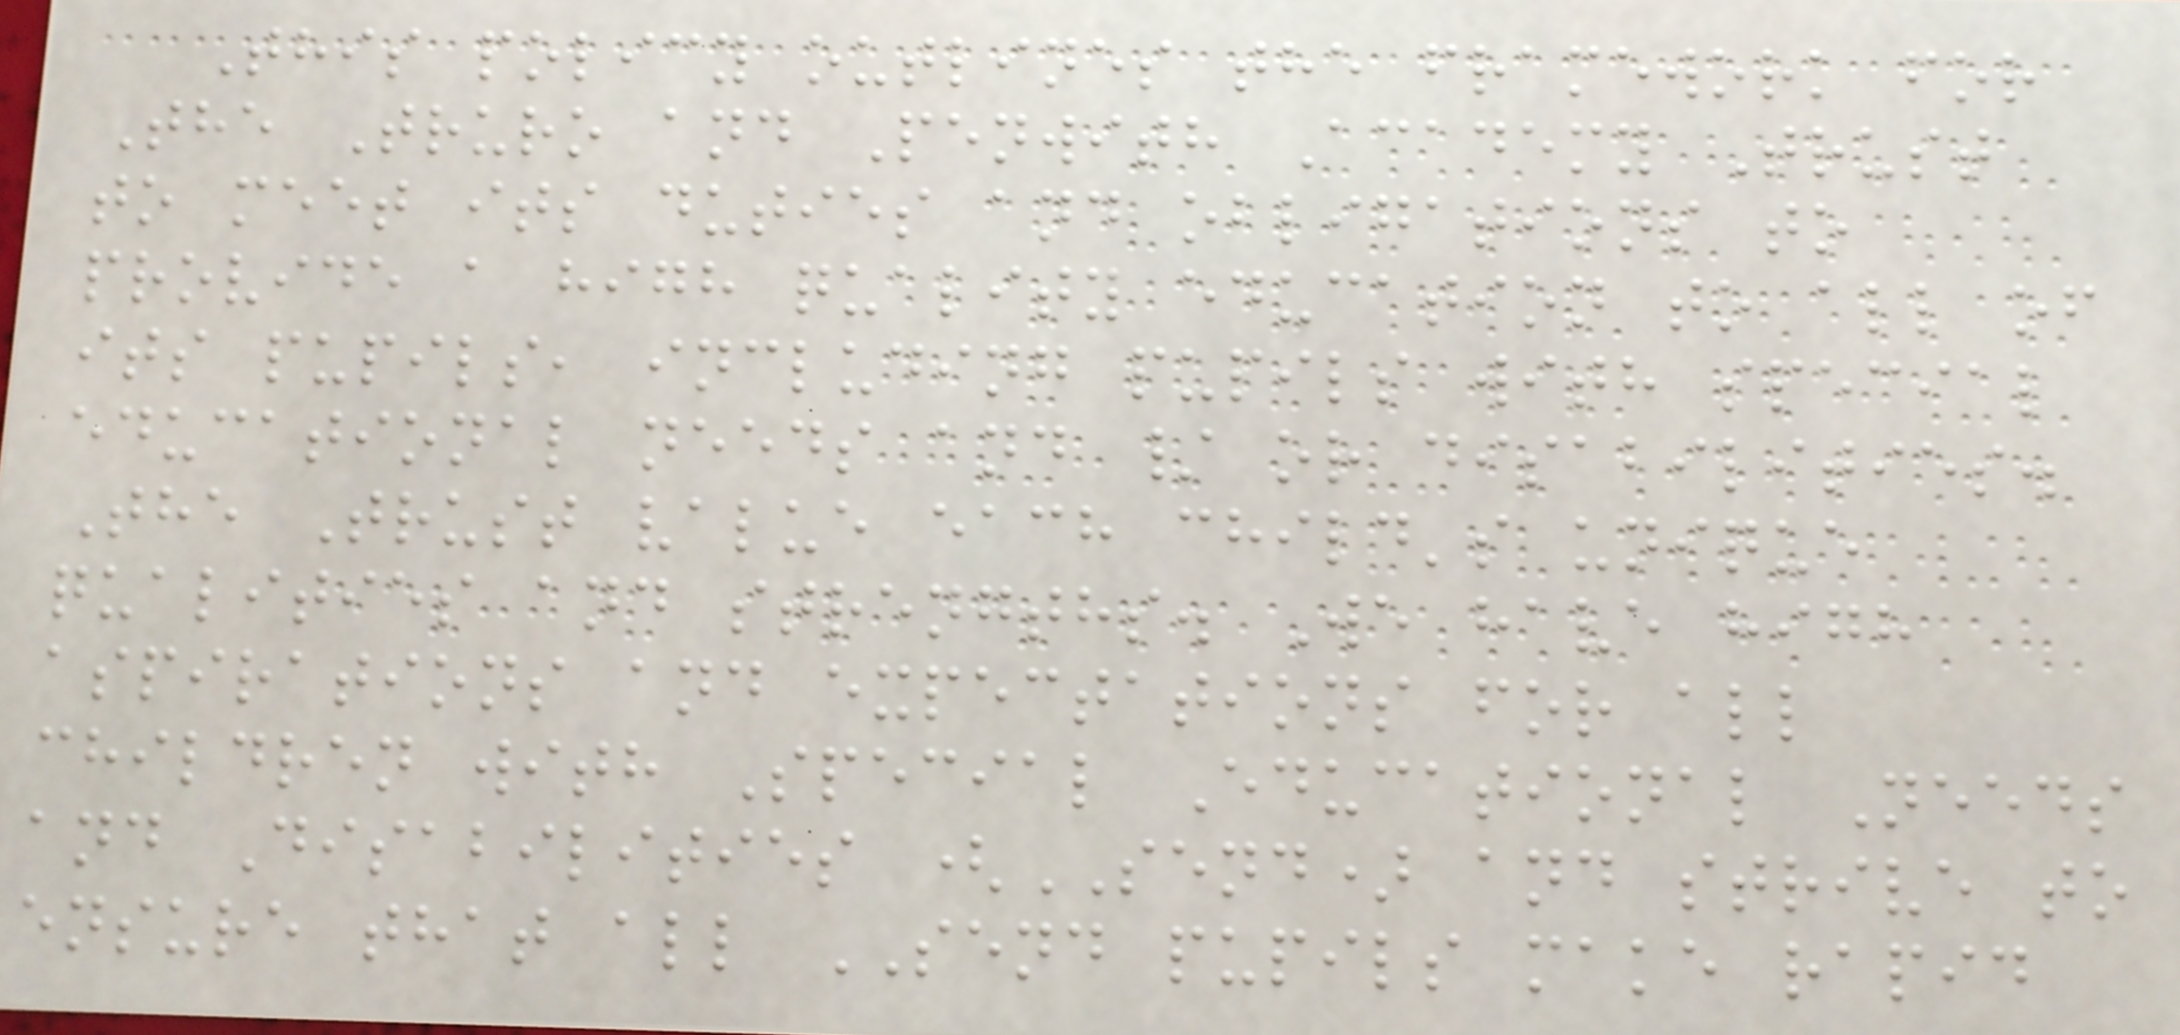This policy outlines the framework for
The Truro and Penwith Academy Trust
to meet its duties and obligations to
provide a high quality education to all of
its pupils, including pupils with special
educational needs and / or disabilities.
The Trust value each child's unique
qualities and strengths. We have high
aspirations and expectations for all
children with Special Educational Needs
and Disabilities (SEND) and strive to
ensure that all SEND pupils make rapid
